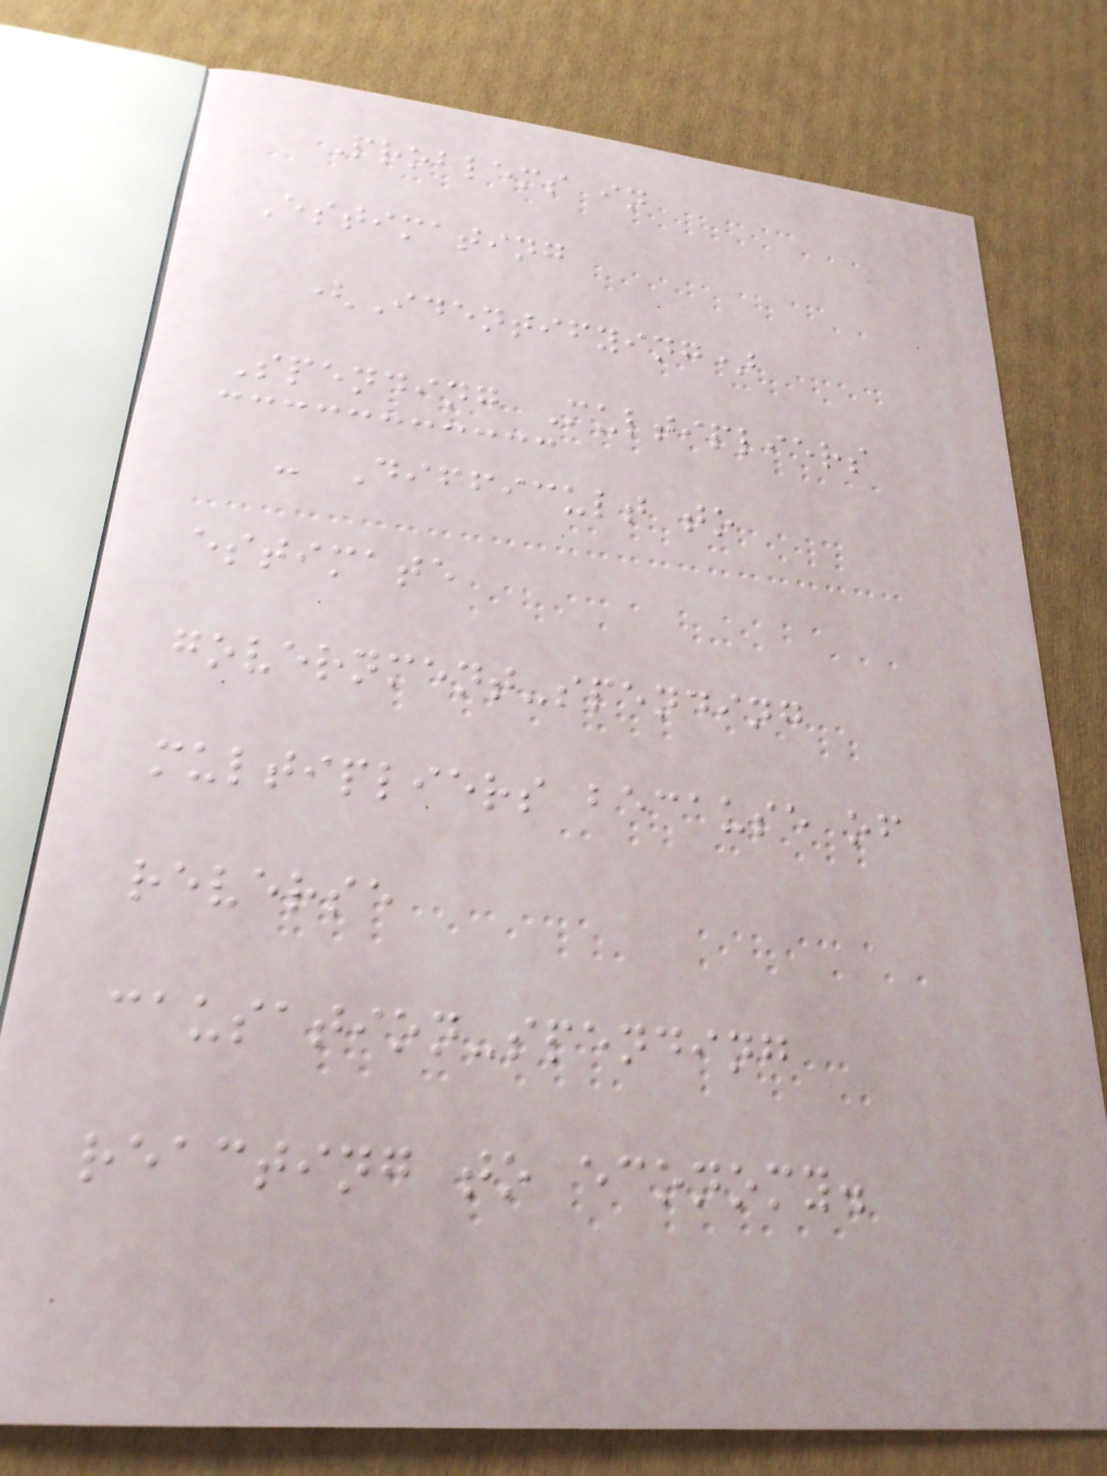Problems in
Estimating
(Identifying)
Spending Multipliers
- Difficult to
estimate
government-spending
multipliers because of
reverse
causation-spending
reacting to economy.
